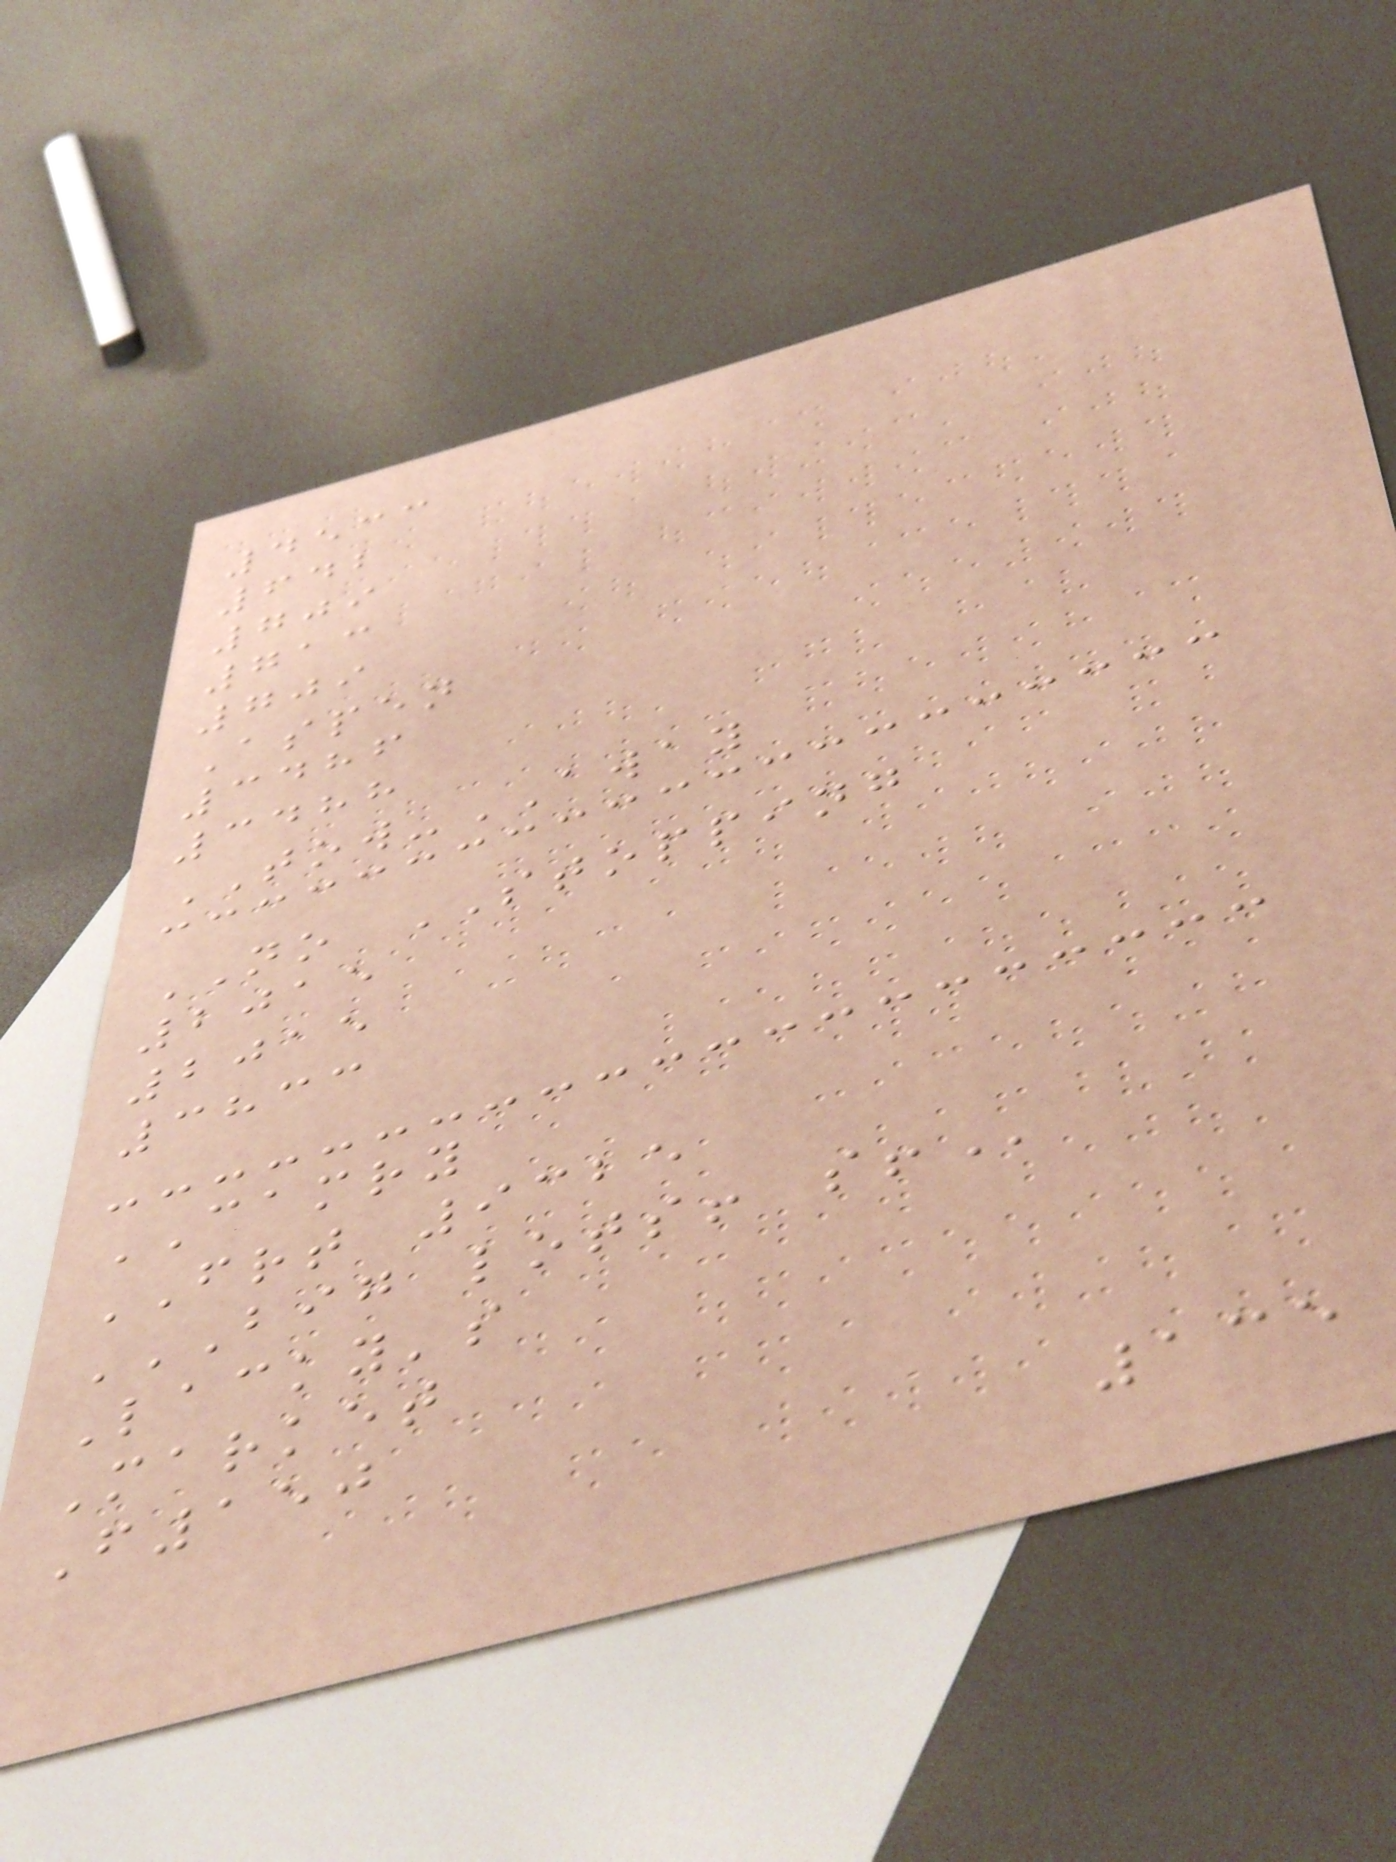4533
642
709
713
709
Aspen
3486
3488
TOW-AWAY
NO STOPPING
2015
2015
3833
CAMRY
FRT 9325
BIG LOTS! S!
Lacky's
Market
F150
135
